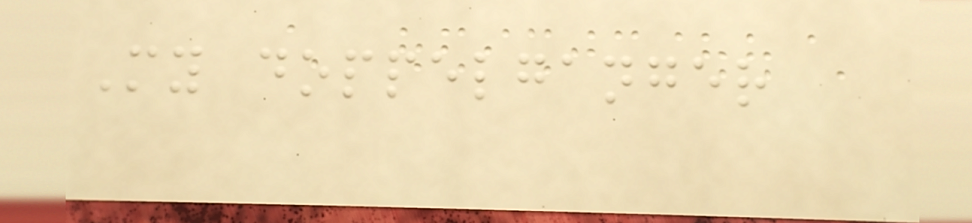My doppelganger
